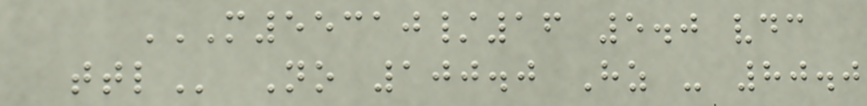M55310/16 5.0 VDC
TTL No 100.0 Hz - 80.0
